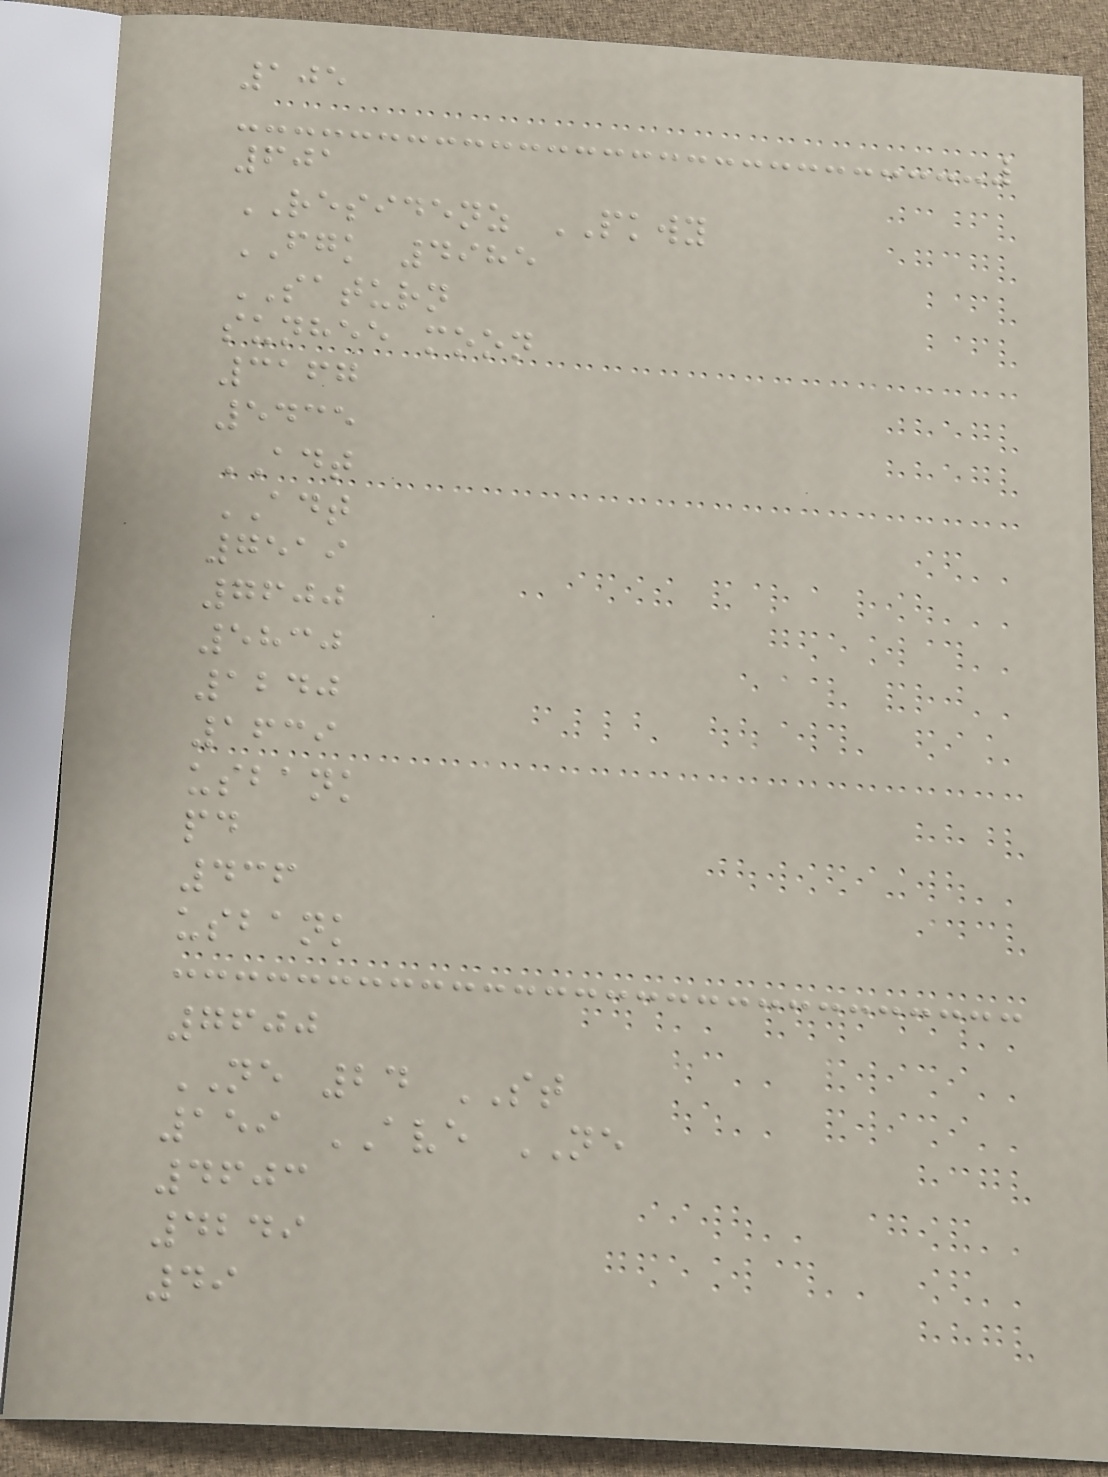105
601
RESIDENZ PKWY
FGK 4985
SATURN
sunhee moon
3167
5435
ADT
ADT
7519
7600
5830
1240
1639
usbank
pd
436
usbank
7600
NE 24 ST
159 AVE NE
4603
4249
49
